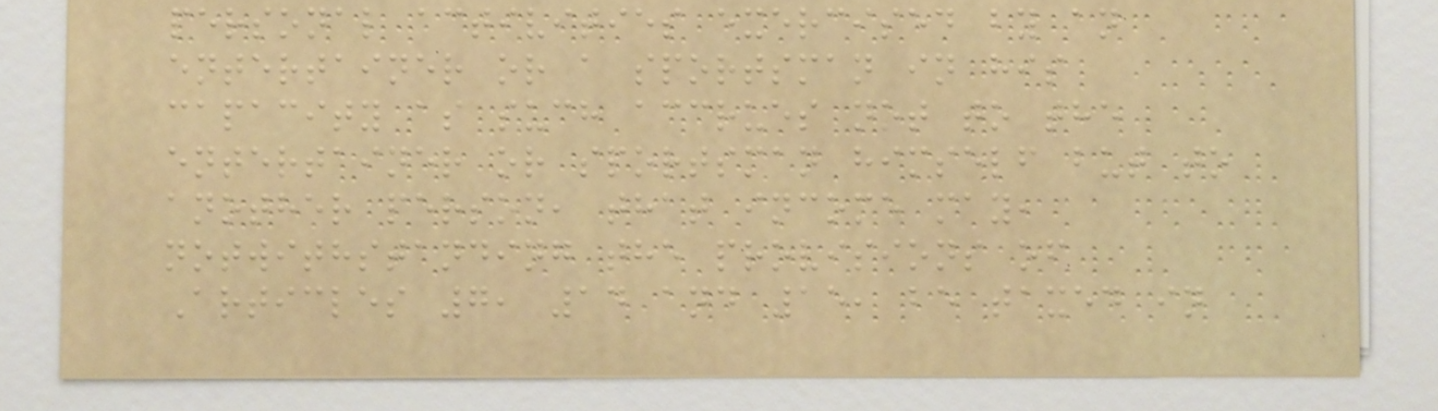personal activities exercised by an
entertainer or a sportsman in his
capacity as such accrues not to the
entertainer or sportsman himself but to
another person, that income may,
notwithstanding the provisions of
Articles 7, 14 and 15, be taxed in
